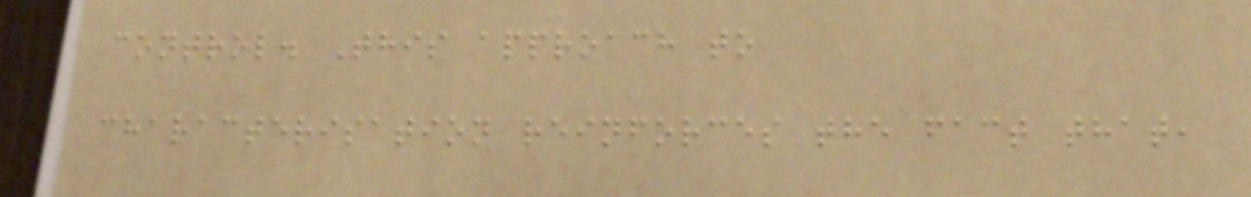control. This approach to
characterisation reinforces the fact that,
